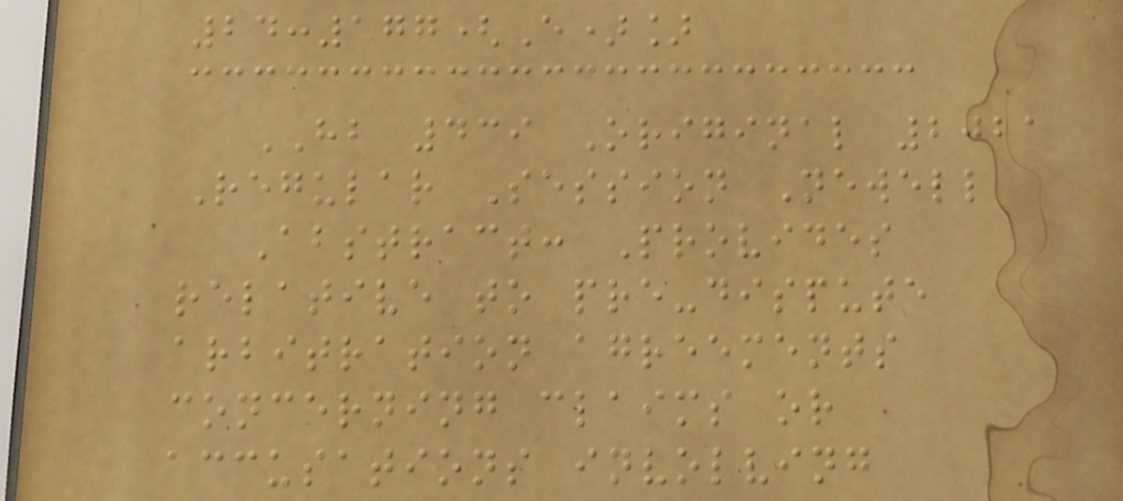24:177(E)]
HB 439 Original 2021
Regular Session Newell
Abstract: Provides
relative to pre-dispute
arbitration agreements
concerning claims or
accusations involving
